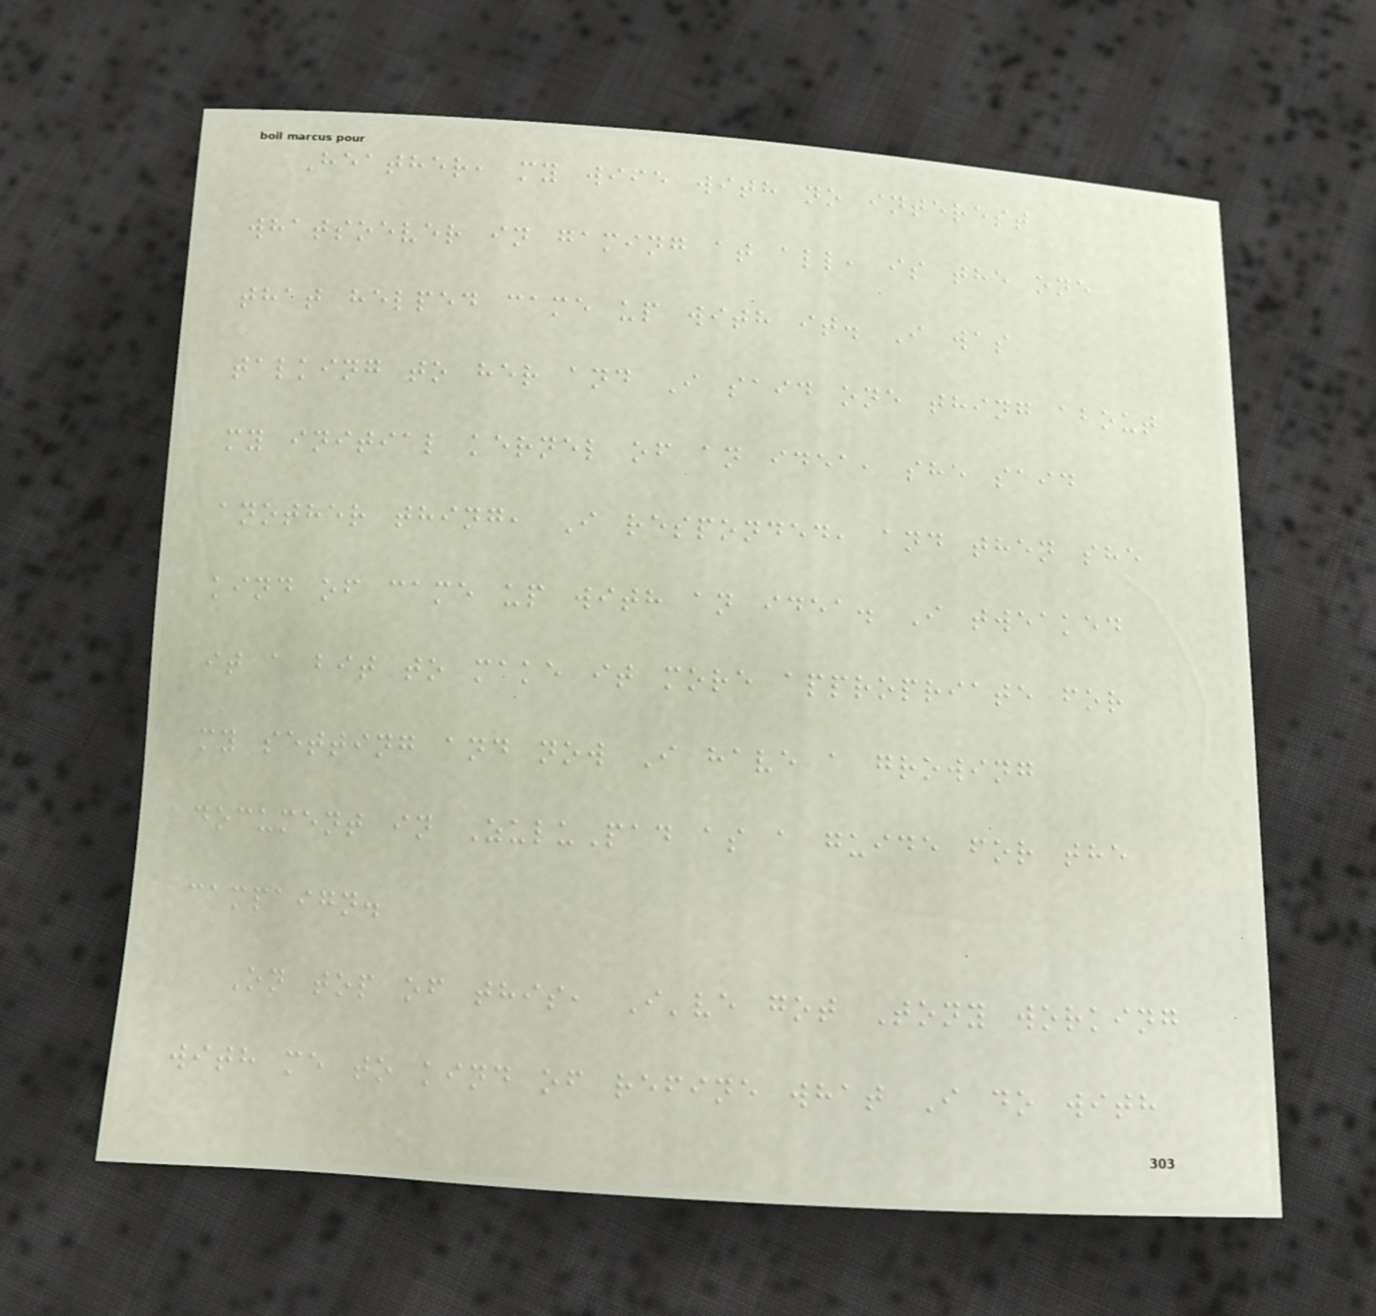Heather, my wife with no interest
whatsoever in gaming at all, is the one
that helped came up with it. I was
talking to her and I said one thing about
my initial kernel of an idea, she said
another thing, I responded, and then she
kind of came up with an idea. I tweaked
it a bit to make it more appropriate for
my setting and now I have a growing
document in ZuluPad as a guide for the
campaign.
On top of this, I've got Tony working
with me to kind of refine what I do with
